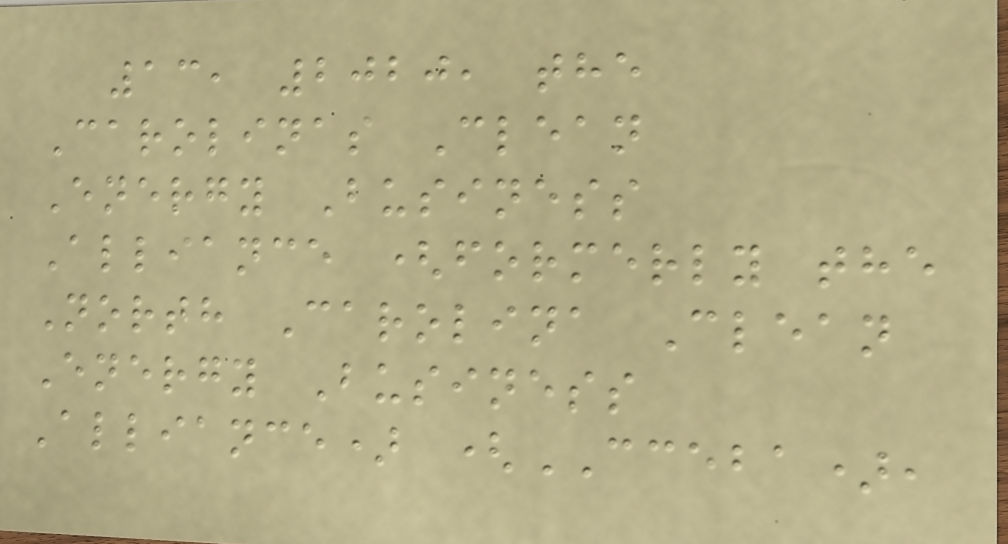13, 2020, the
Carolinas Clean
Energy Business
Alliance (formerly the
North Carolina Clean
Energy Business
Alliance) (CCEBA),
